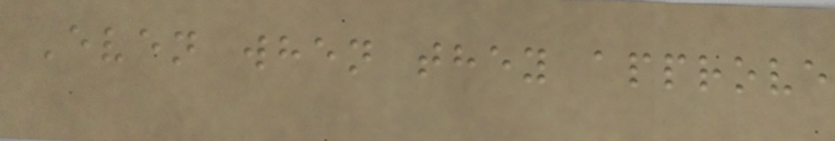Even when they approve
